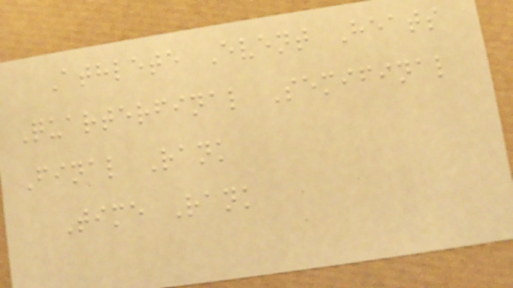Athlete Event Heats
Quarterfinal Semifinal
Final Rank
Time Rank
